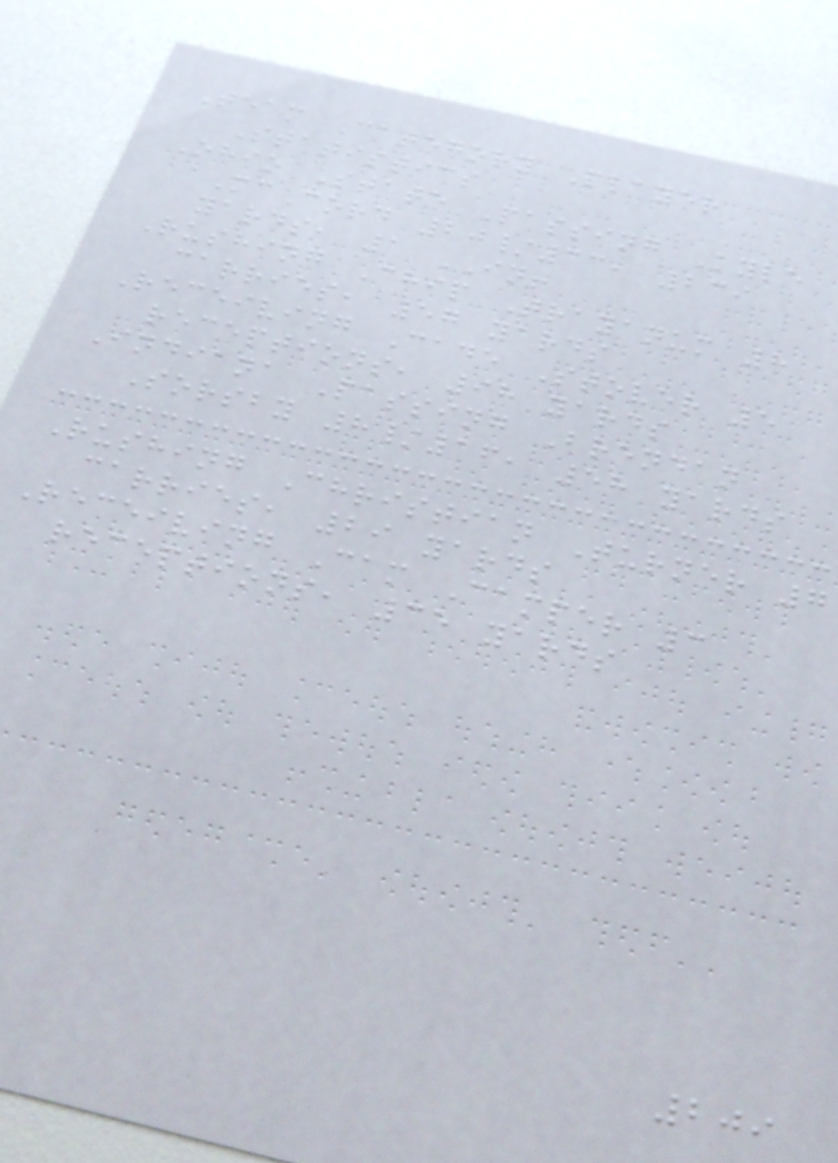Team Category Player
Statistics
Ohio State Passing Kyle
McCord 20/33, 239
yards, 1 INT
Rushing Chip Trayanum 8
carries, 57 yards
Receiving Cade Stover 5
receptions, 98 yards
Indiana Passing Brendan
Sorsby 8/16, 58 yards
Rushing Christian Turner 7
carries, 29 yards
Receiving Cam Camper 3
receptions, 35 yards
209
